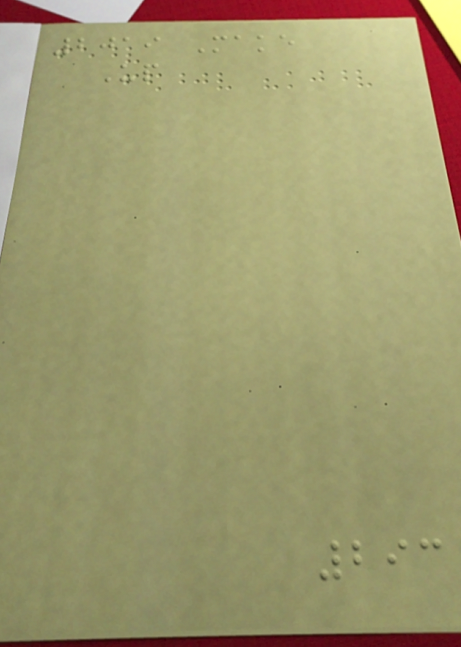2019 Make
Up
293
